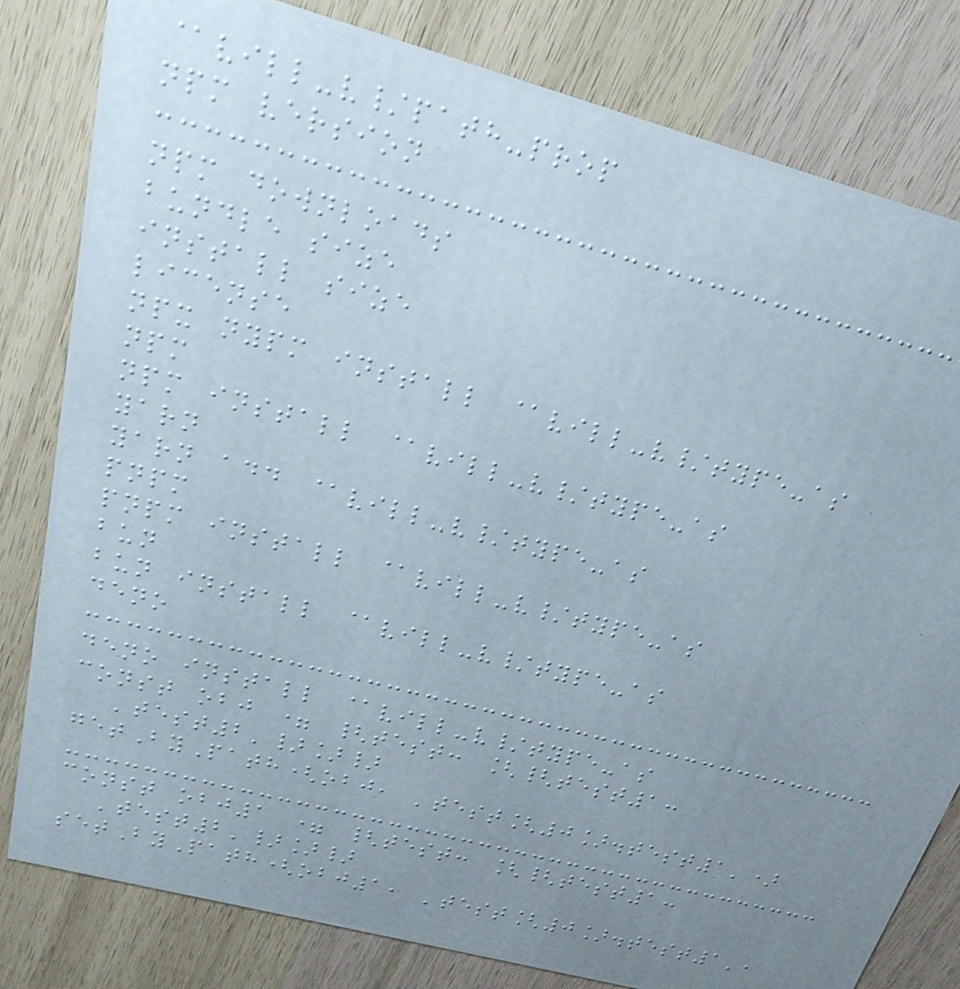@vill-v/path-prop
npm version
npm downloads
bundle size
install size
license
npx nypm install @vill-v/type-as
npm
npm install @vill-v/type-as
yarn
yarn add @vill-v/type-as
pnpm
pnpm install @vill-v/type-as
bun
bun install @vill-v/type-as
deno
deno install @vill-v/type-as
const obj = {test: [{test1:
'test2'}]}
getByPath(obj, 'test[0].test1')
const obj1 = {test: [{test1:
'test2'}]}
setByPath(obj1, 'test[0].test1',
